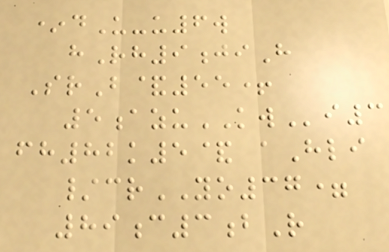*dU-u6w
hRh9jiH
SrB&55+
5azuKWi3
fh82k5& aHli
/crYO37=
89c3bR
